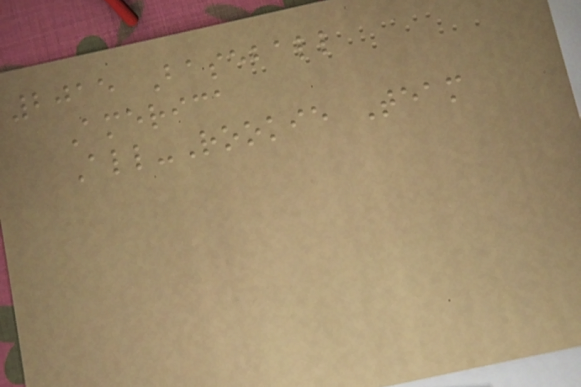2015 Baseball
America
All-Rookie Team
